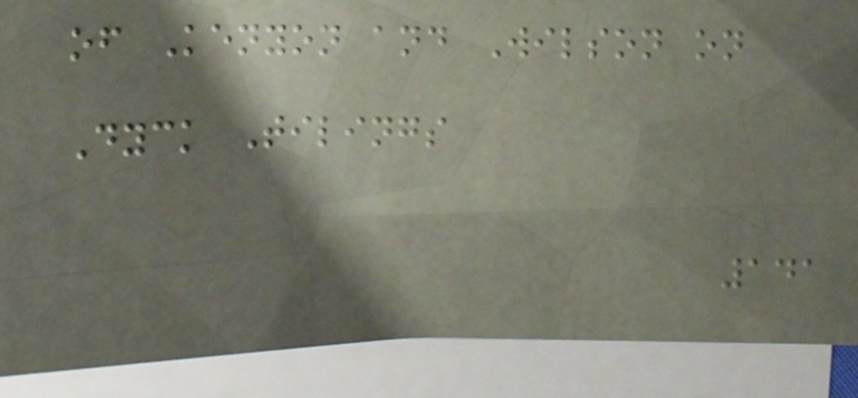of Kenyon and Wilson on
Dyck Tilings
141
